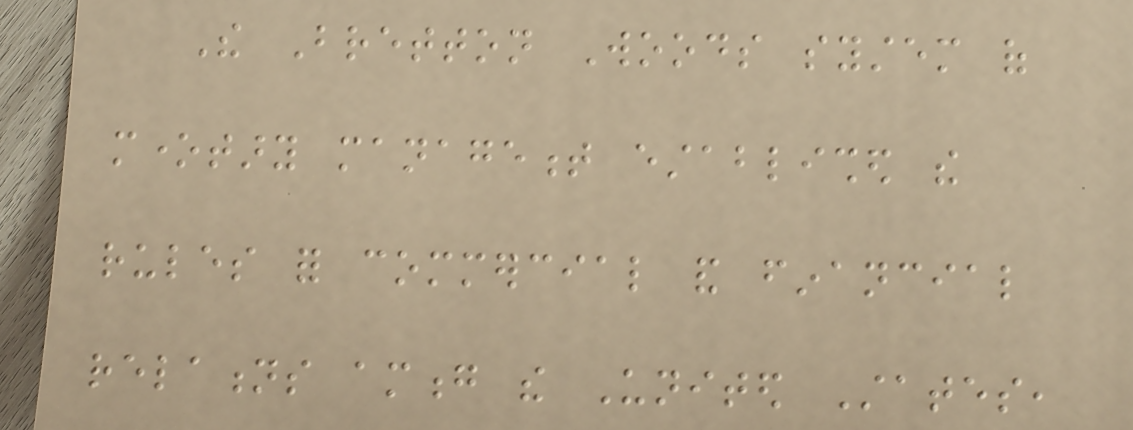The Bretton Woods system of
monetary management established the
rules for commercial and financial
relations among the United States,
